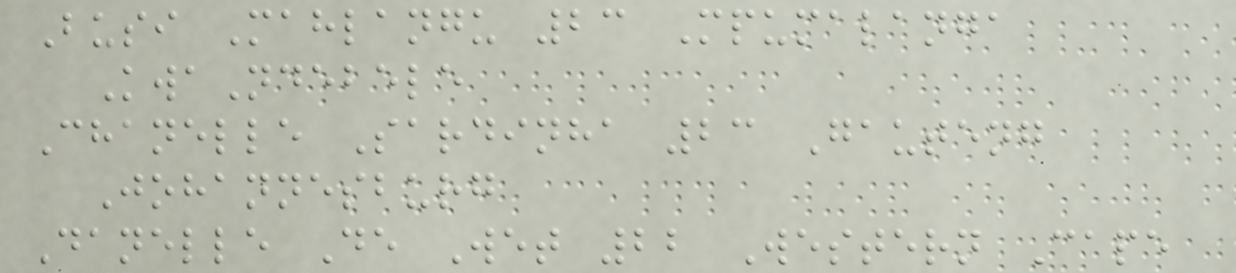Busi Mahlangu 23 Mpumalanga
KwaNdebele
Chanelle Sardinha 23 Gauteng
Johannesburg
Danelle De Wet 22 Western Cape
